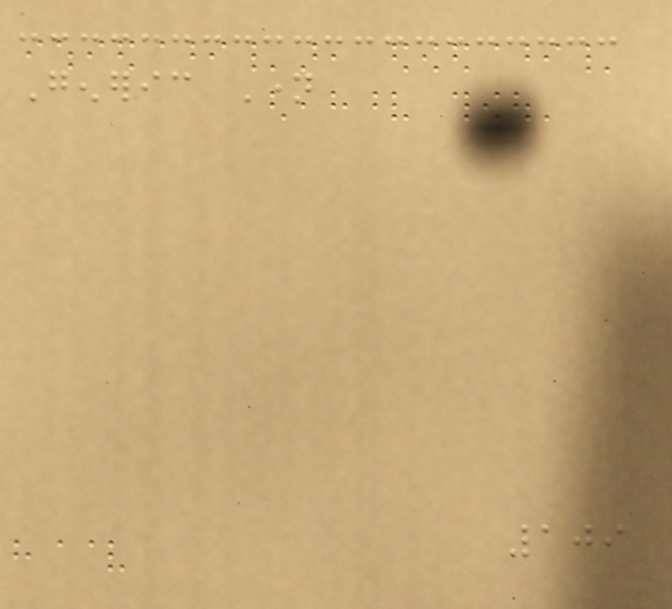Generic Name
109
